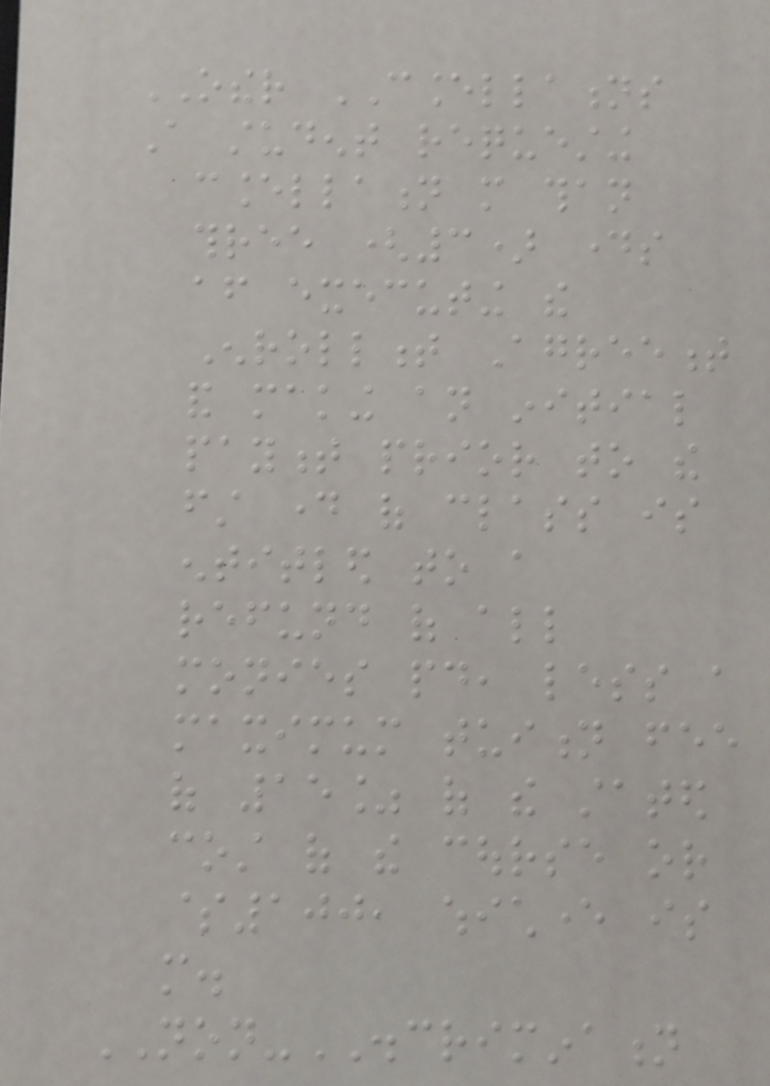OTHER CANCELLATIONS
A student requesting
cancellation more than
three (3) days
after executing the
Enrollment Agreement
and making an initial
payment prior to the
first day of class is
entitled to a
refund of all
monies paid, less a
maximum tuition fee
of 15% of the stated
cost of the course or
$100, whichever is
more.
NON-DISCRIMINATION
